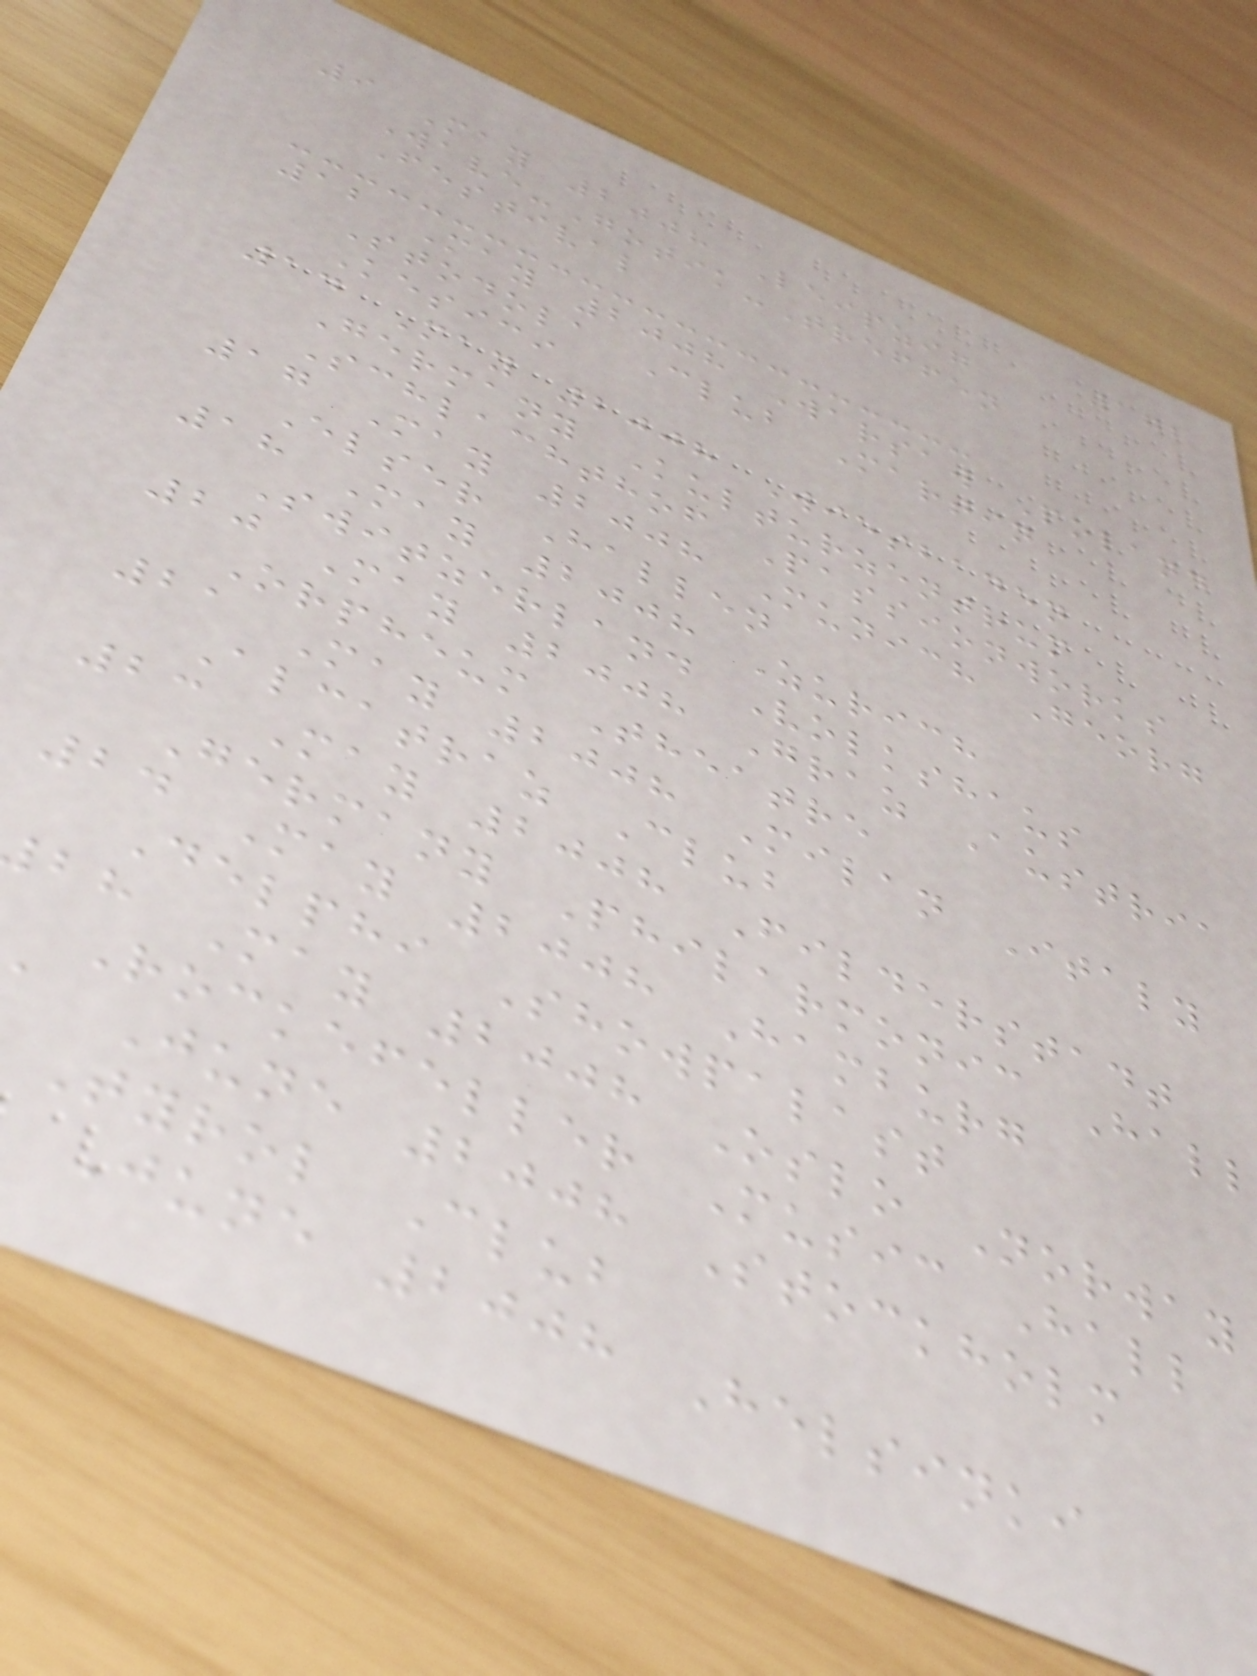172
9 May 2008 Leipzig
Wave-Gotik-Treffen
Festival
12 May 2008 Warsaw Poland
Stodola Club Martin
Kesici
14 May 2008 Wiesbaden
Germany Kulturzentrum
Schlachthof Passionworks
17 May 2008 Munich Georg
Elser Hallen
18 May 2008 Zurich
Switzerland Volkshaus
20 May 2008 Graz Austria
Orpheum Theatre
21 May 2008 Milan Italy
Alcatraz Club
23 May 2008 Filderstadt
Germany Philarmonic Hall
24 May 2008 Hamburg
Delphi Showpalast
bh May 2008 Oslo Norway
Rockefeller Music Hall
June 2008 Stockholm
Tyrol Club
June 2008 Helsinki
